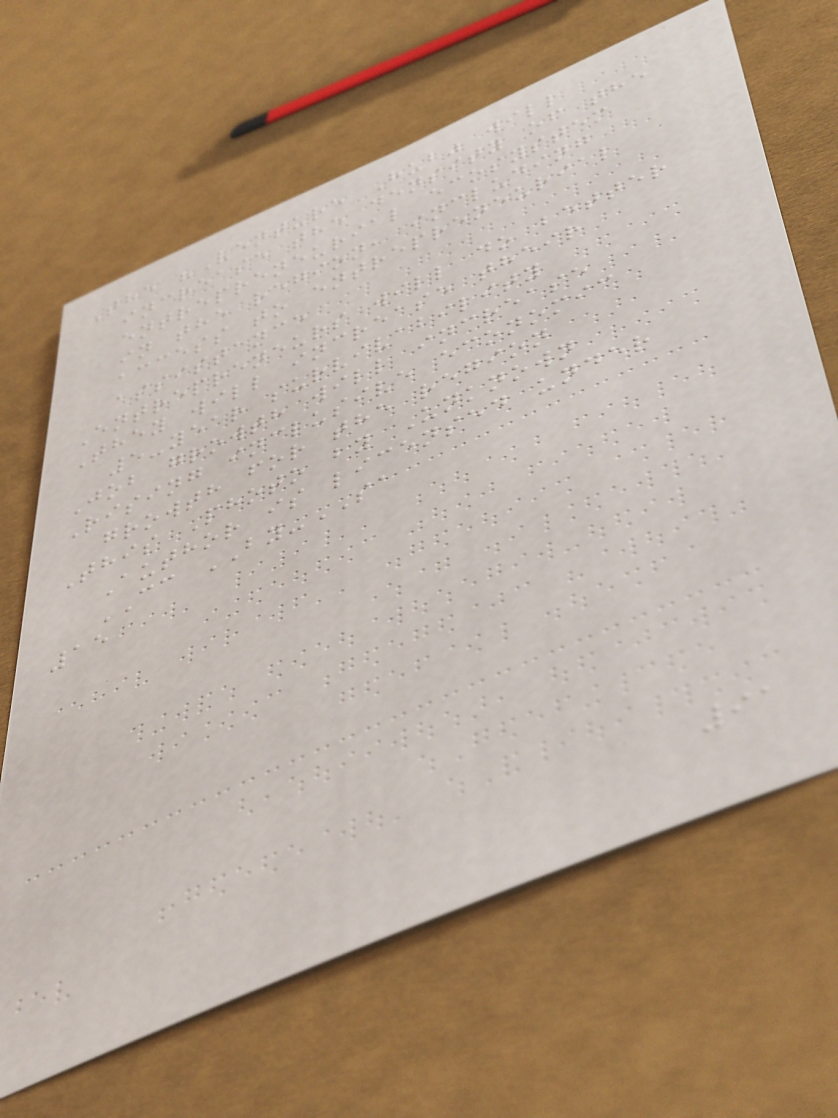The "Venture Hub" will
increase the density of the
entrepreneurial ecosystem
in the region, including
access to entrepreneurial
assistance
Entrepreneurs will do better
They will increase their
5-year survivability
Job growth will increase
Rising inclusive economic
growth for the region
This Photo by Unknown
Author is licensed under
CC BY-SA
15
91
